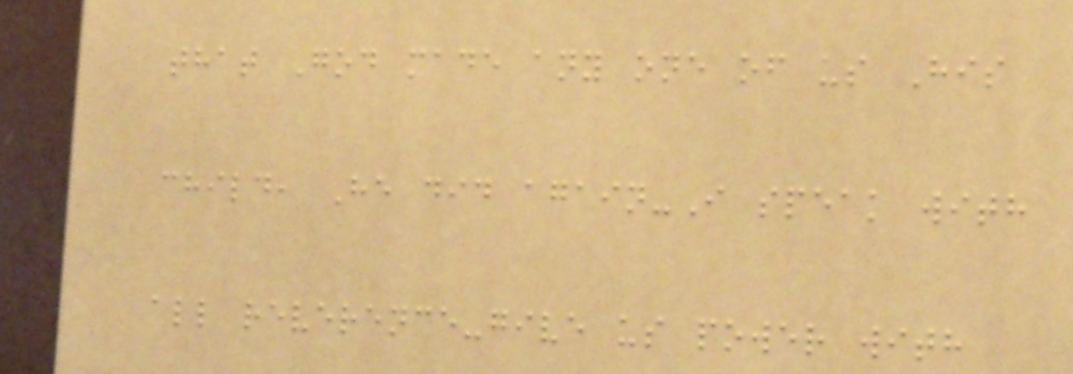that God made any one of us His
child, He did again-I speak with
all reverence-give us power with
